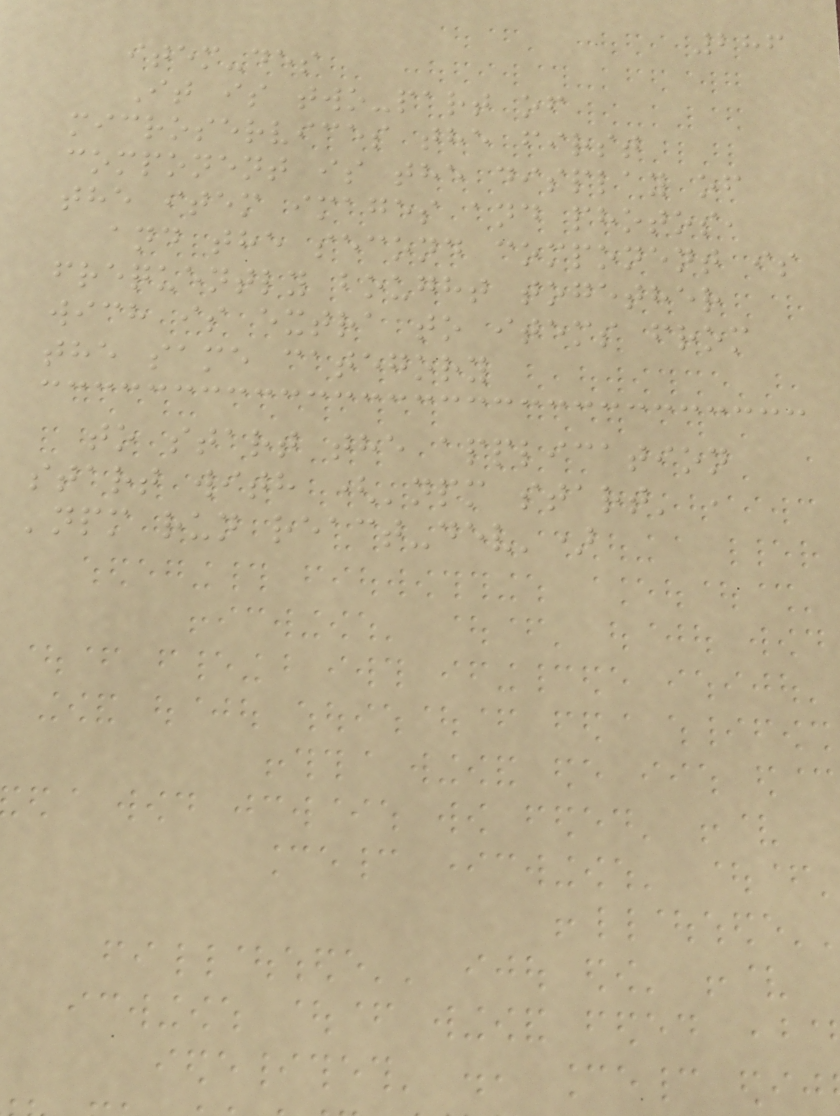286
item-des
It is two-part of
microservices the first
component is the display of
the item images and photos,
and the second component is
frequently bought together
wich is extra to items from
the same category
to start the application
start with ('npm start' ,
'npm run react-dev')
